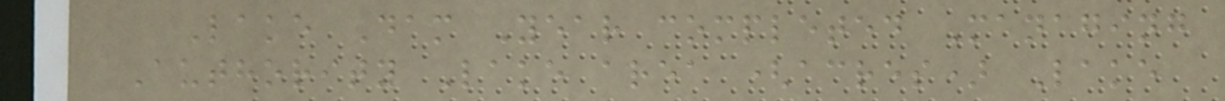Lake Dam Year completed Managing
Authority Lake area (acres) Lake
